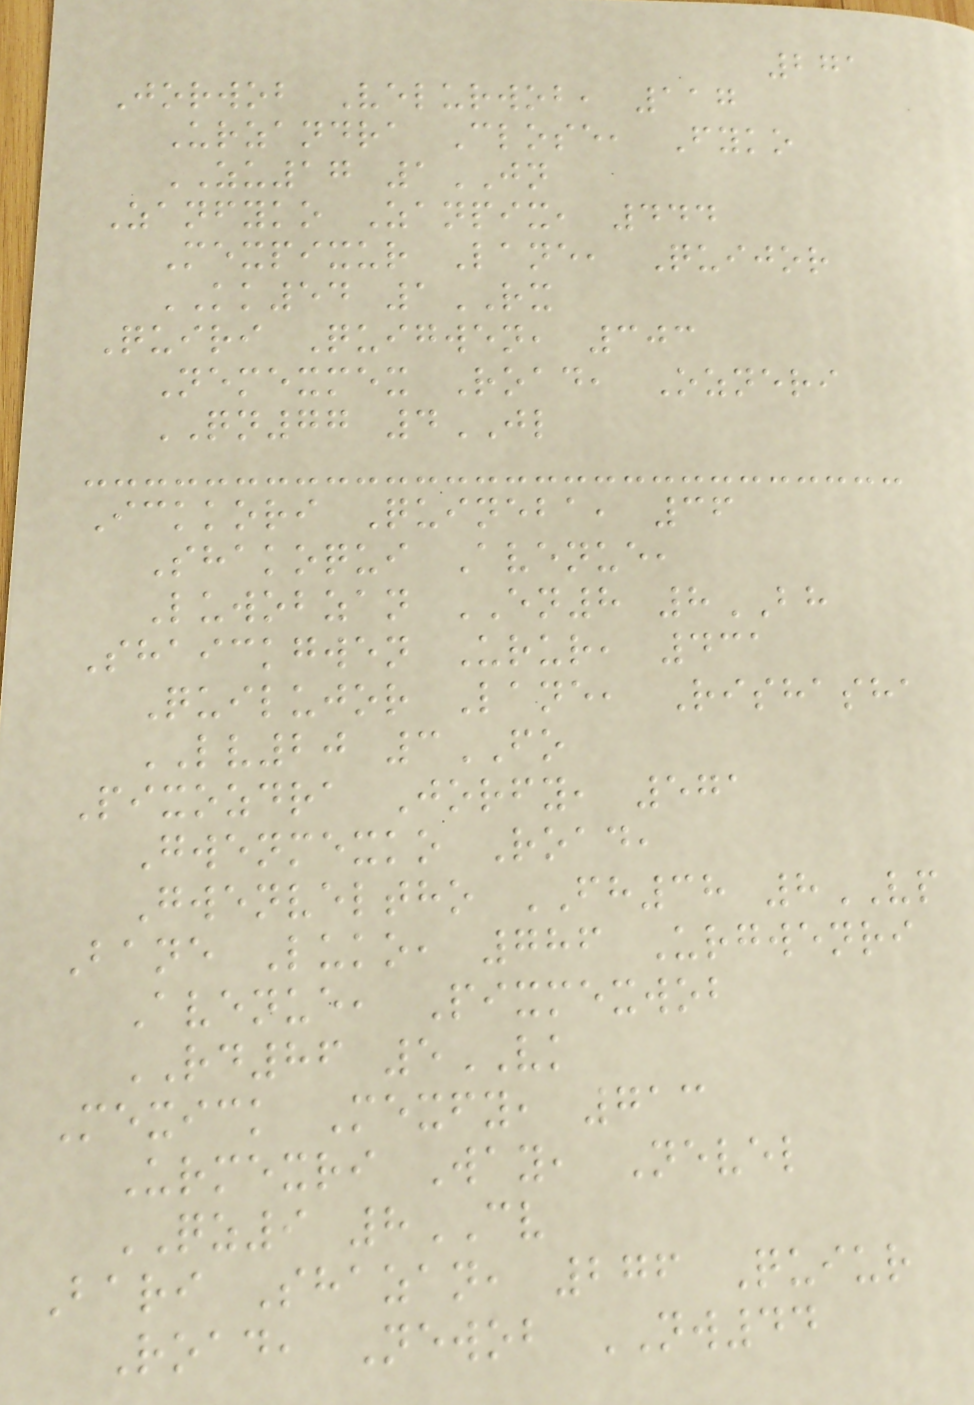271
Jorwob Velurwob, 117
Urzandra Close, Fyko
ZU17 1JN
Zanfyko Zanpix, 444
Mexpixur Lane, Quijor
KK54 1RX
Quiri Quigwen, 303
Nemexmex Road, Ozneri
QN77 4JL
Ickkori Quineba, 36
Shakoqui Avenue,
Luwobzan EN8 8BH
Shaickgwen Urur, 431
Quilujor Lane, Rishasha
LV20 3FO
Pixozdra Jorfy, 571
Gwenmexko Road,
Gwenveltho FH38 8VP
Bane Luko, 786 Urgwenri
Avenue, Pixmexwob
RD86 5VK
Mexick Mexfy, 713
Urmexri Way, Nevel
QZ9 8CV
Bari Shazan, 276 Quiur
Road, Newob NW44
